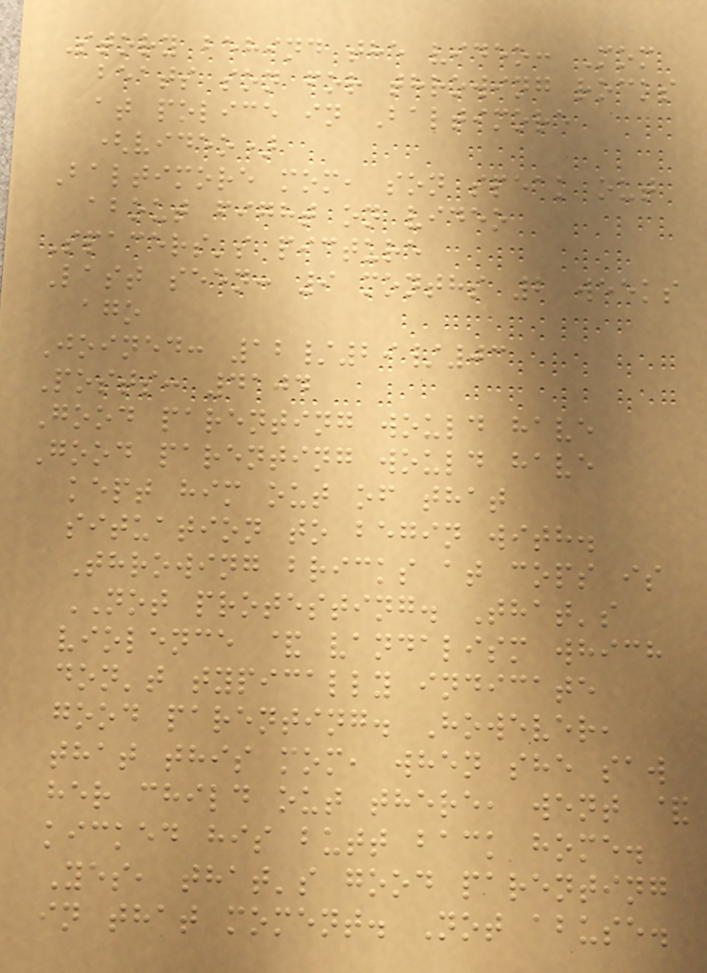Story behind the video: Mom
beats son for throwing rocks
at police in Baltimore
(video)
Baltimore mom, son speak out
about fight on video
Spacers's picture
Last seen: 9 months 2 weeks
ago
Joined: 12/29/03
Posts: 4104
Good parenting would have
Good parenting would have
kept him out of that
situation to begin with.
Throwing bricks at cops is
NOT protesting. That's
violence & vandalism which
don't typically indicate
good parenting. However,
that this mom, when she saw
her child out there, went &
kicked his butt back home.
Yes, that's good parenting
in that moment. Not abuse.
